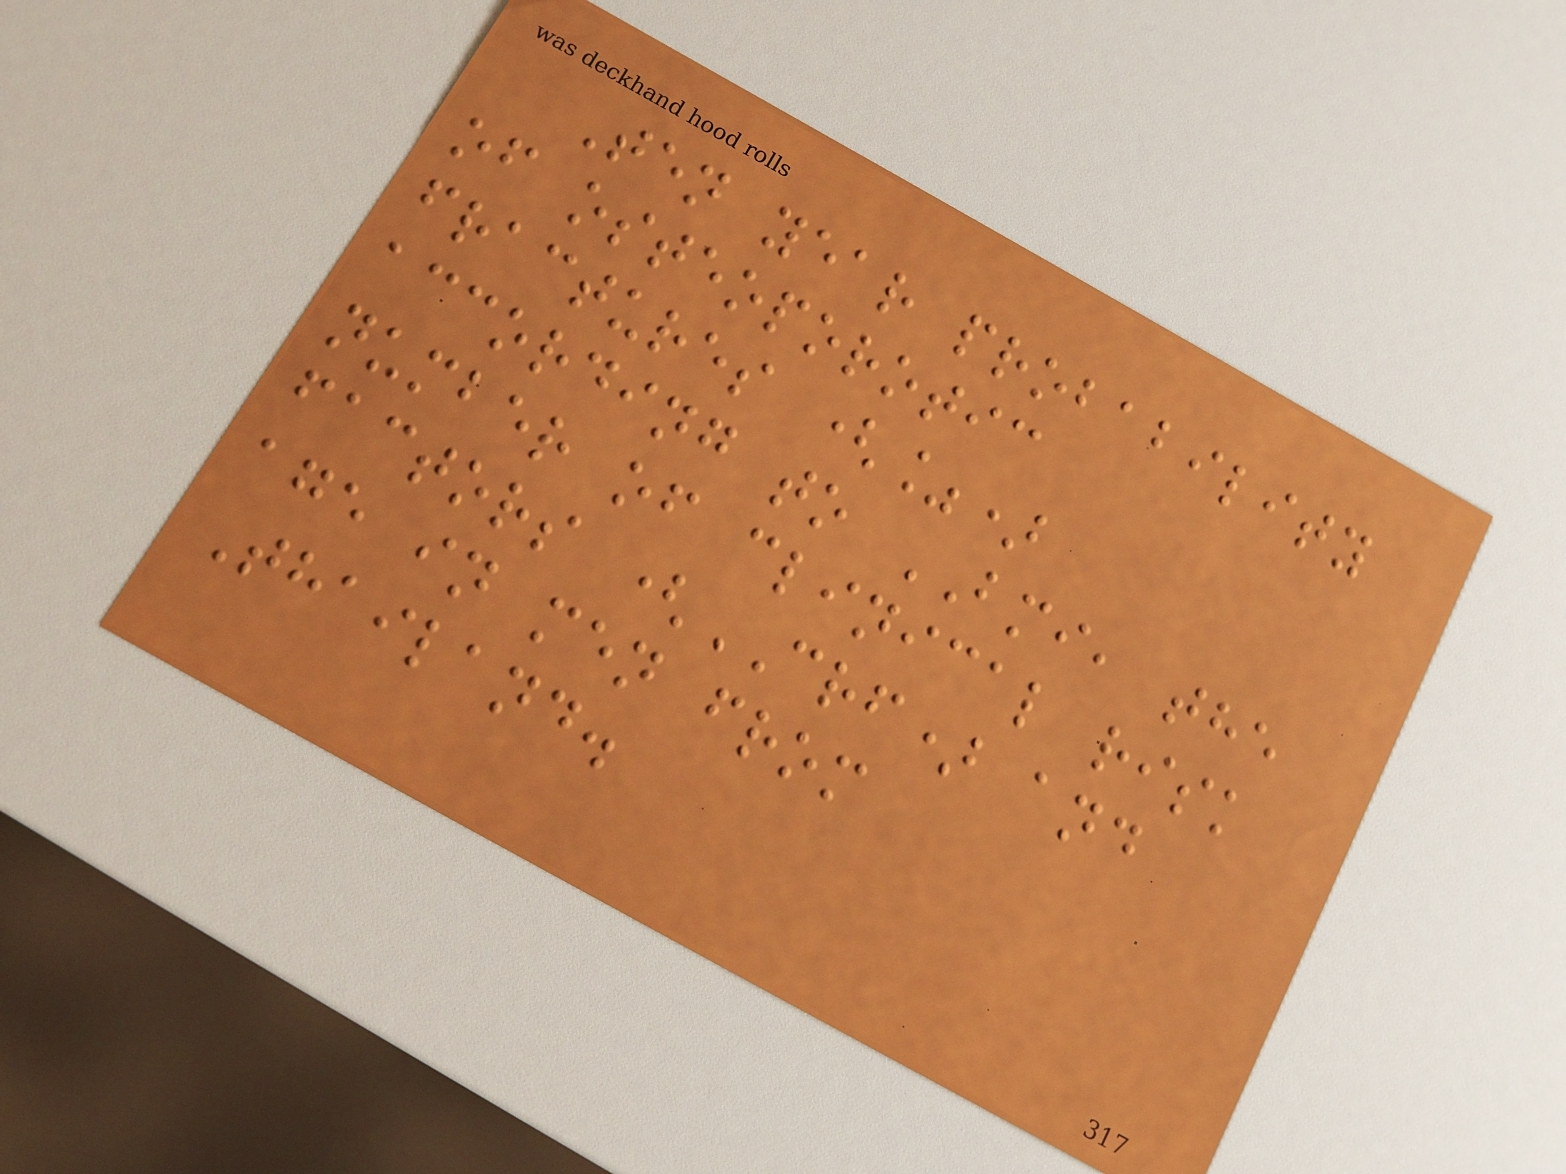Ten year probability
of osteoporotic
fractures (%)
according to BMI, the
number of clinical risk
factors (CRF) and
age in men from
Thailand.
